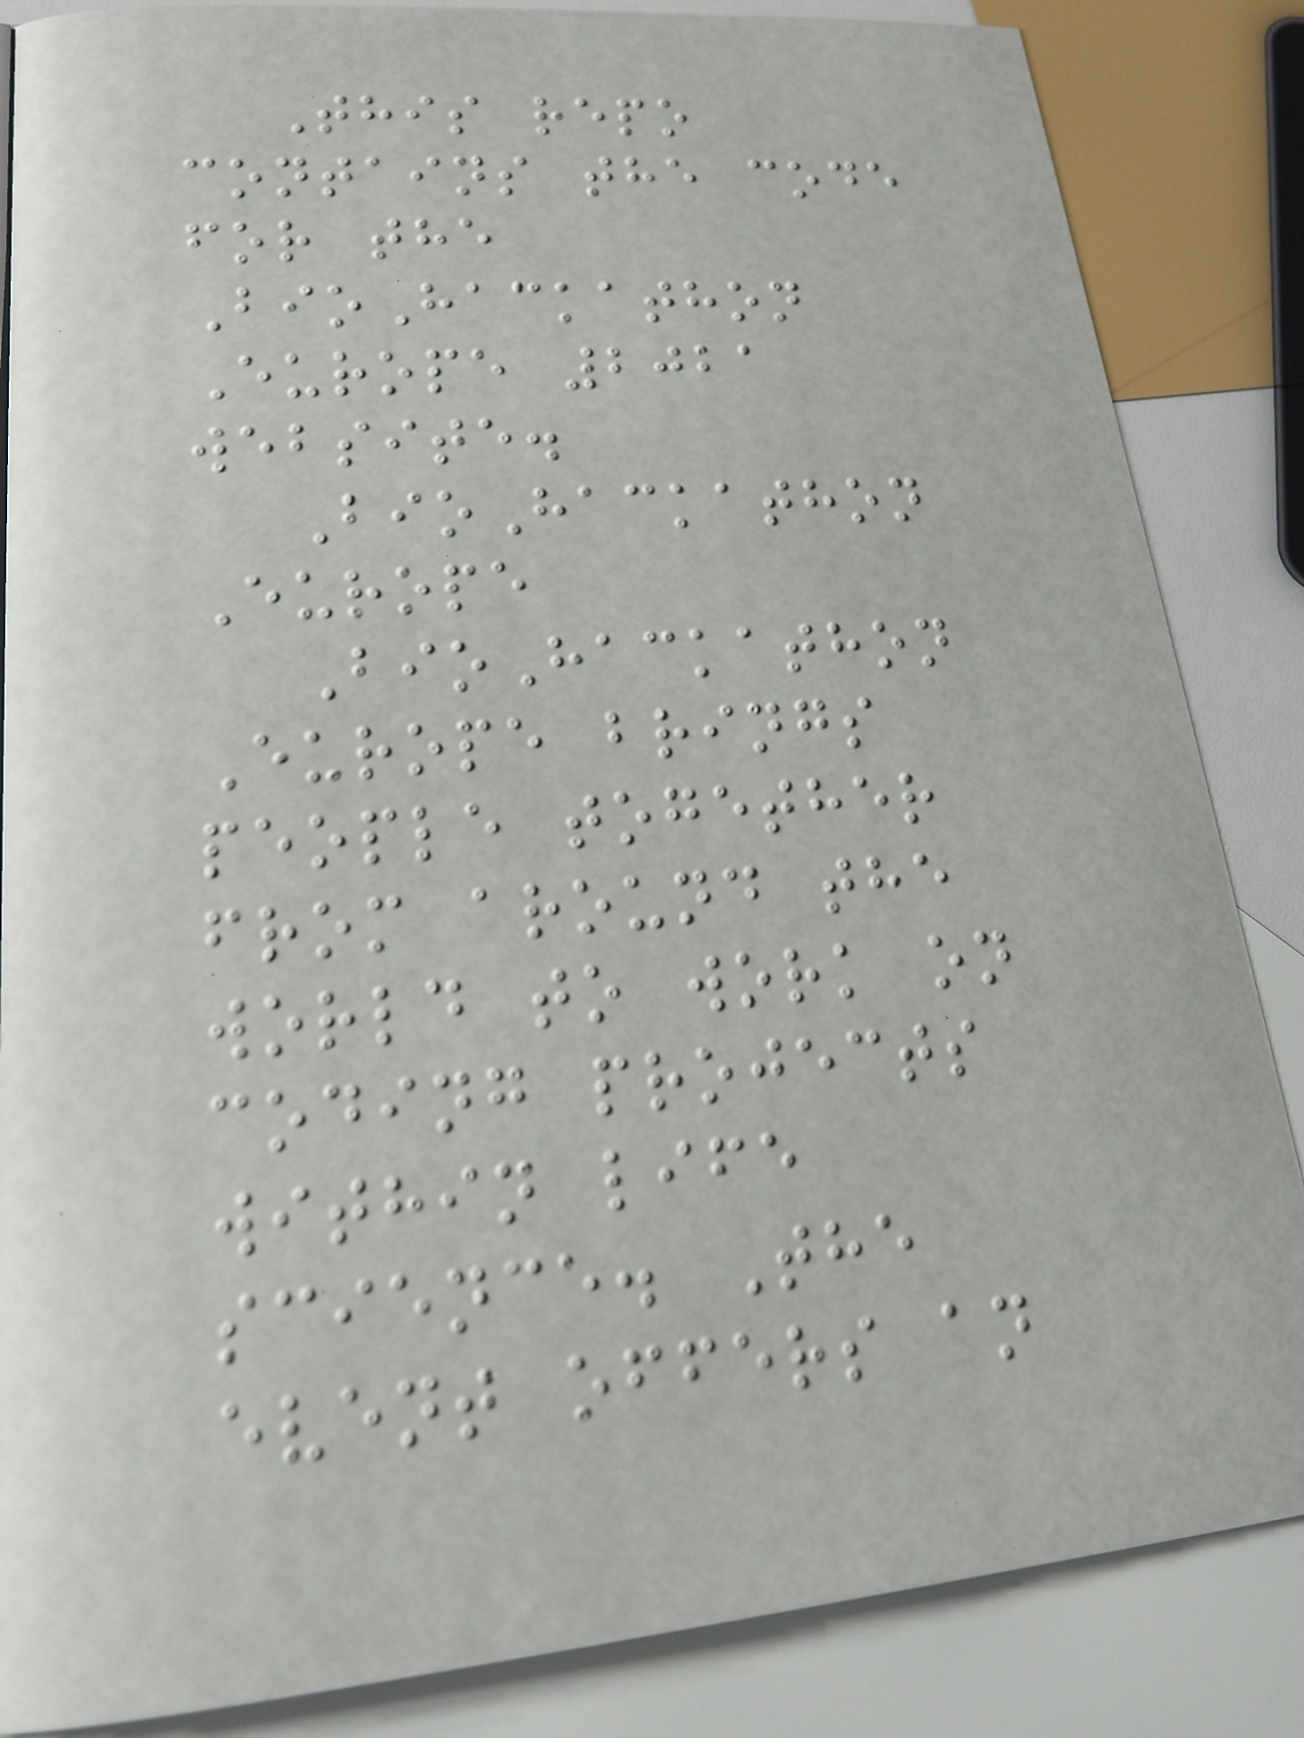This repo
contains the code
for the
BioHackathon
Europe 2021
website.
BioHackathon
Europe
BioHackathon
Europe brings
people together
from around the
world to work on
coding projects
within life
science. The
event offers an
